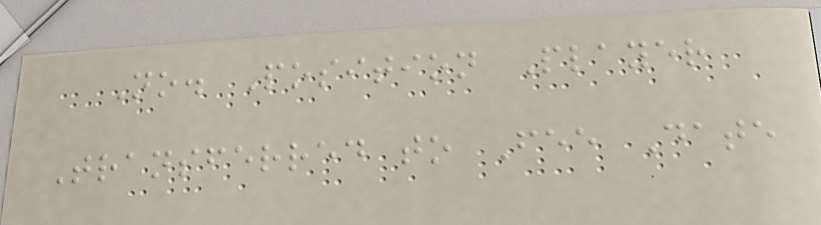No. Position Player
Transferred to Fee Date
